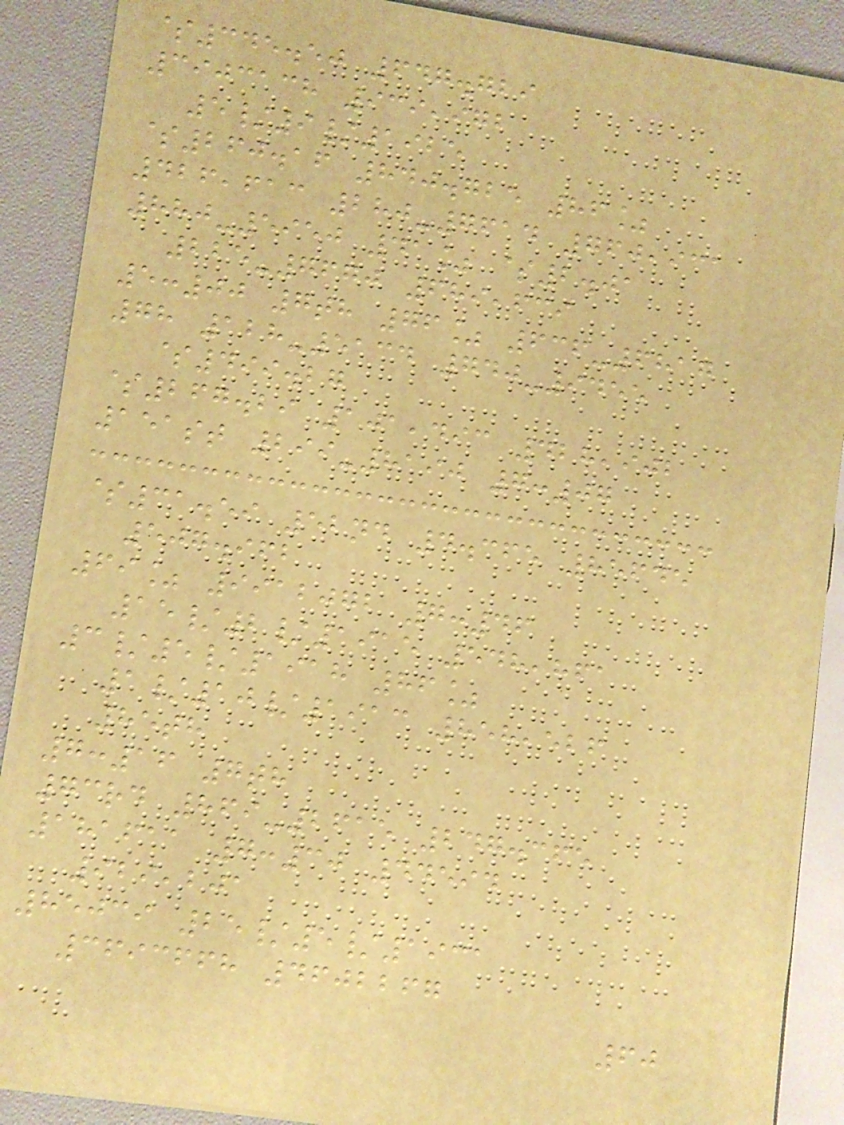$345.50 647.729
3903138 939,972
5/9/1925
$260.16 840.725 86%
426,613 280-7614 760,931
880-5950 41% $2.01
225-7670 689,639
5:00 7th 76% 636-6817
78 128-5134 740-9455
$499.27
$267.29 101,493 428,902
151st 299-8190 7:07
$31.59 52nd 4.365 85645
507.962
69% 9912072 7:46
15/2/1915 548,861
3/5/1918 86%
1/10/1913 858,526
85th
7:16 7th
73rd 869-2615 247.365
181611 7:30 44594
929,201
85039 25/5/1931
3693668 4602267
60
